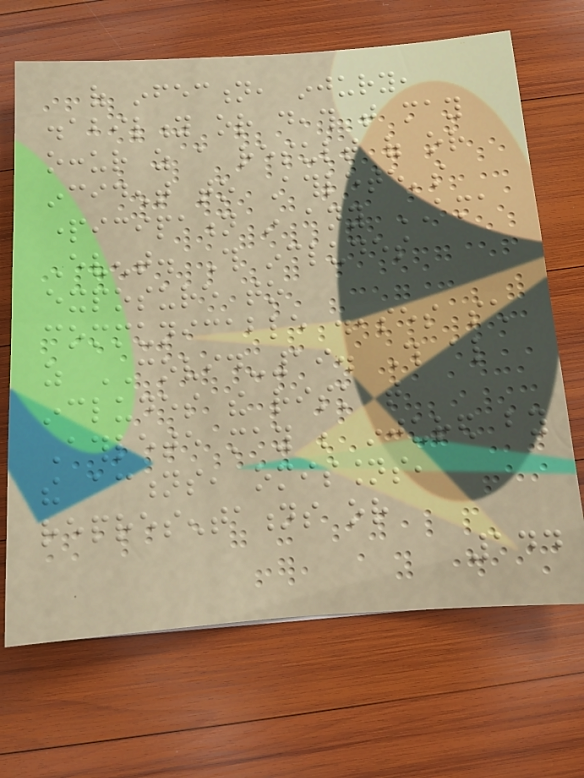of infection, injury,
disability or death that may
occur as a result of or
incident to Athlete's
participation in any AMA
Event. This includes
exposure to
communicable diseases such
as COVID-19. This also
includes the risk that
Athlete may be injured by
the actions, omissions,
representations or
144
